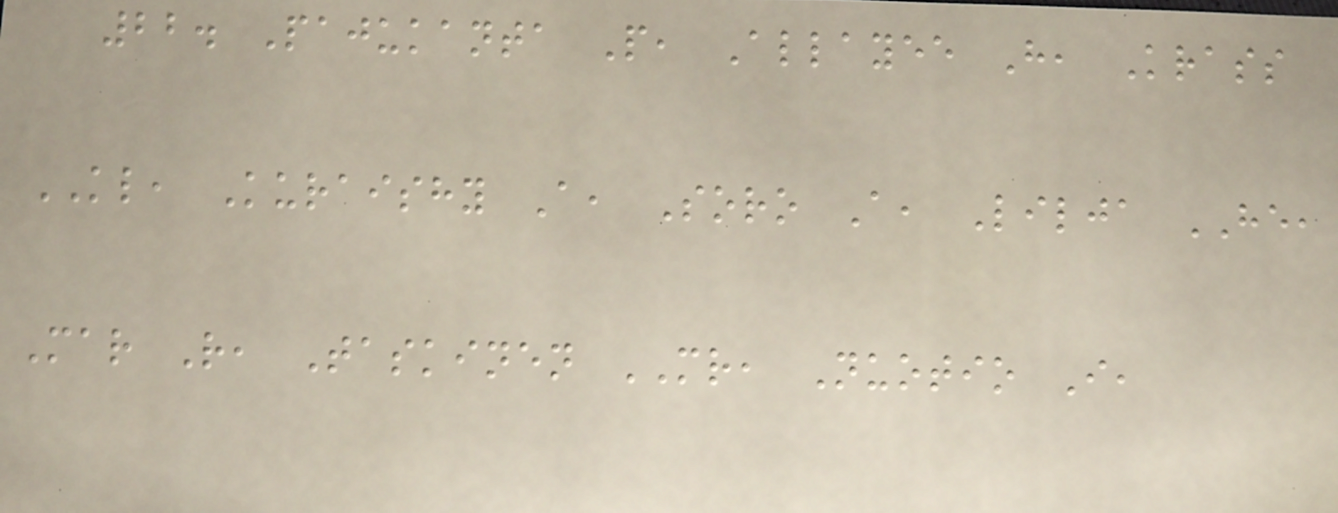22. Pajukanta P, Allayee H, Krass
KL, Kuraishy A, Soro A, Lilja HE,
Mar R, Taskinen MR, Nuotio I,
